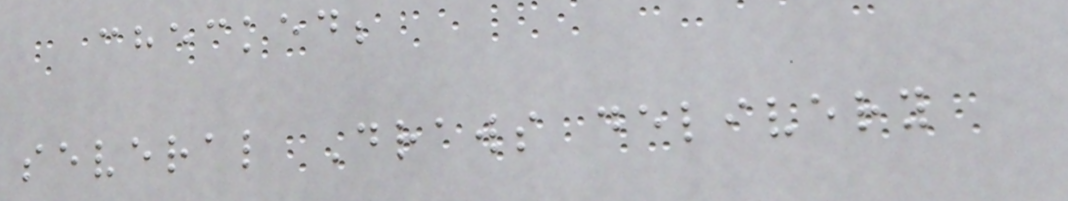checked;
several Draws delivery
